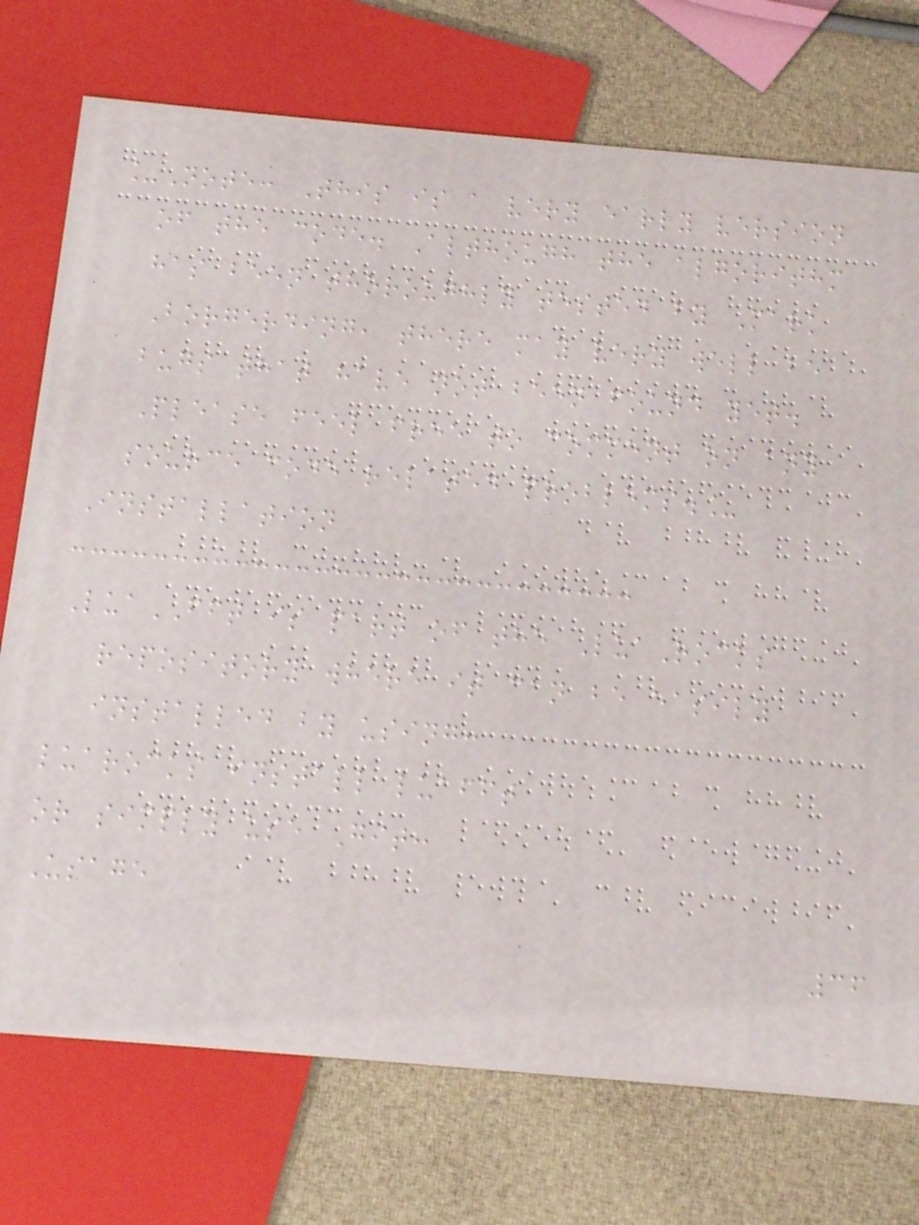_Note: This is a very early version
of the code. Although the algorithm
has been thoroughly tested by Mark
Borgerding, there may very well be
bugs that have not been found yet.
Please feel free to comment on any
source code related problems._
Installation
LuaFFT is part of the LuaRocks
repository where it can be easily
installed by using:
luarocks install luafft
or simply use Git:
Usage
36
